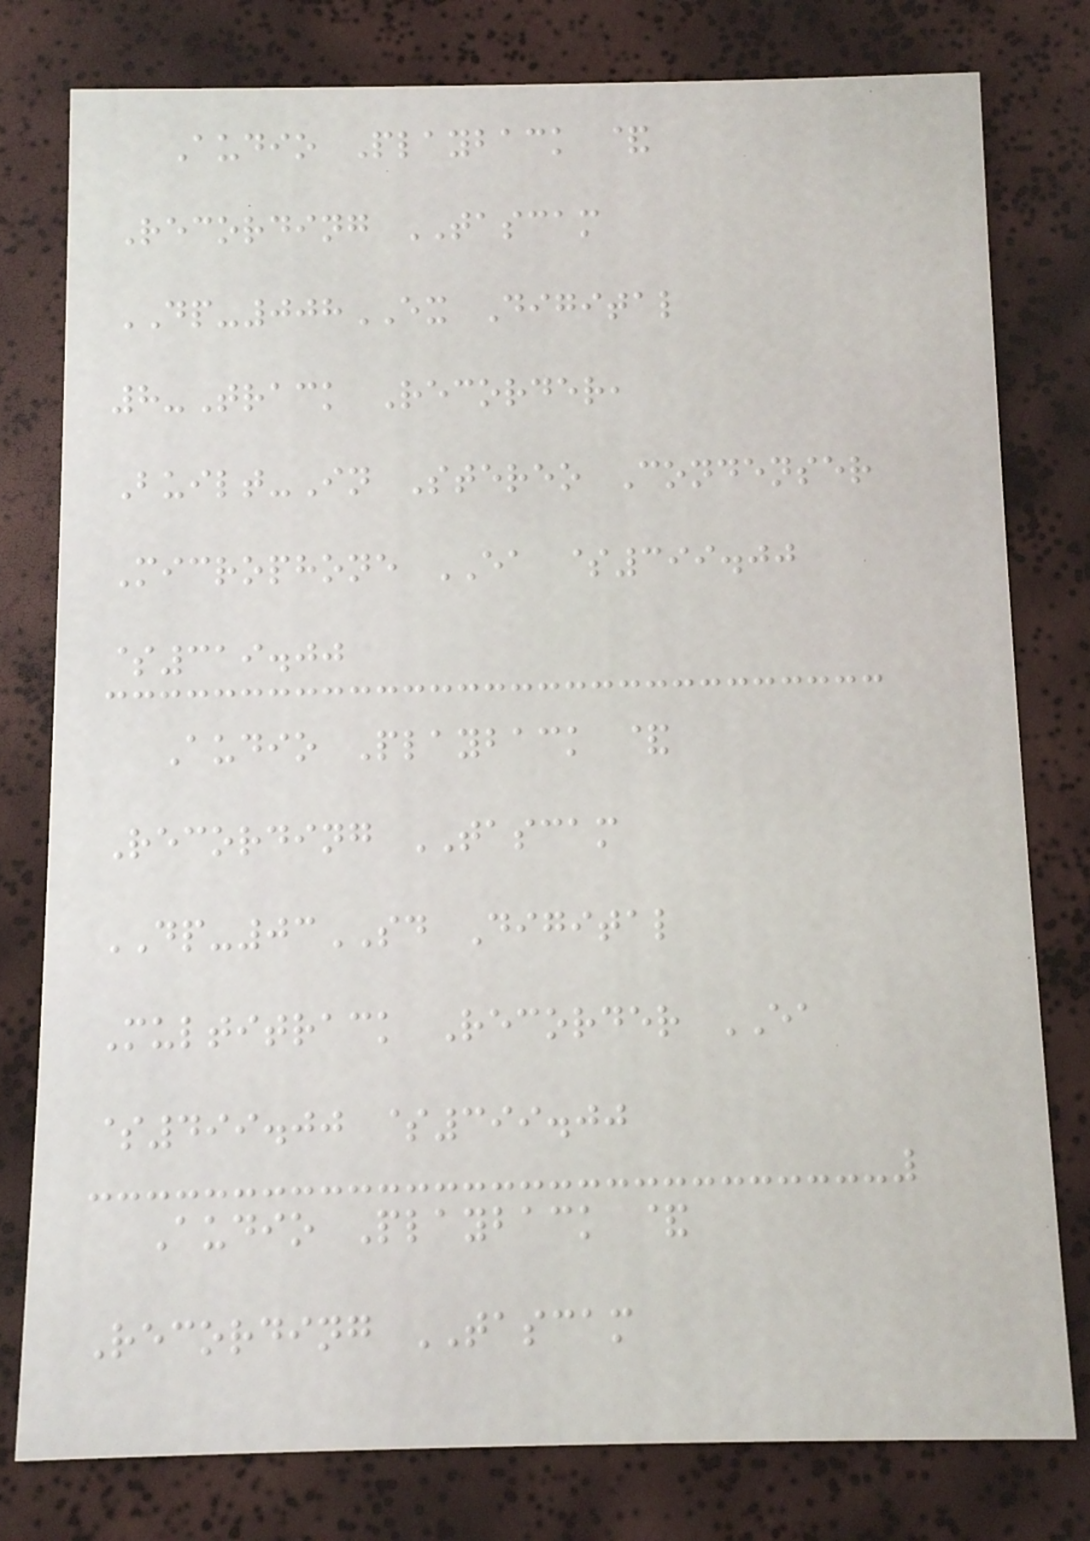Audio Playback &
Recording TASCAM
DP-008EX Digital
8-Track Recorder,
Built-In Stereo Condenser
Microphone EA $399.00
$319.00
Audio Playback &
Recording TASCAM
DP-03SD Digital
Multitrack Recorder EA
$499.00 $399.00
Audio Playback &
Recording TASCAM
